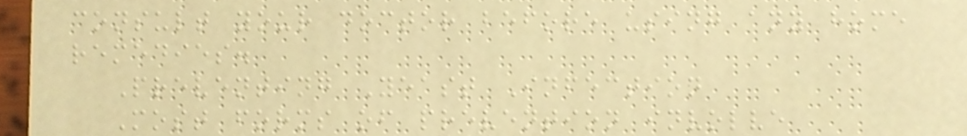consult your doctor before using any home
remedies.
Preventing Yeast Infection
Most forms of prevention involve
